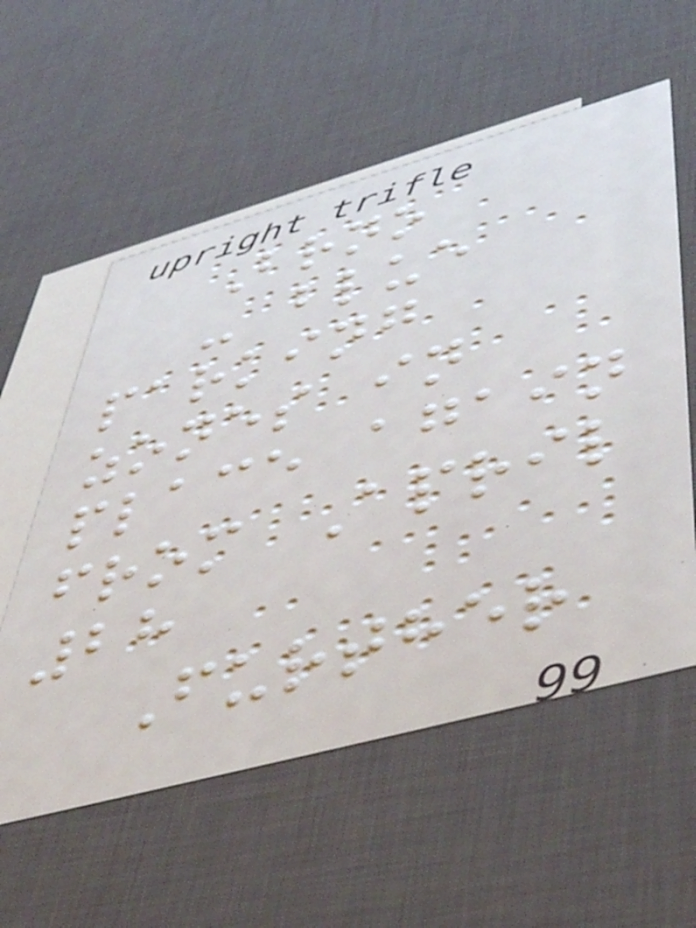Brno
- blue
parking
zones in
place again
from April
28
Further
